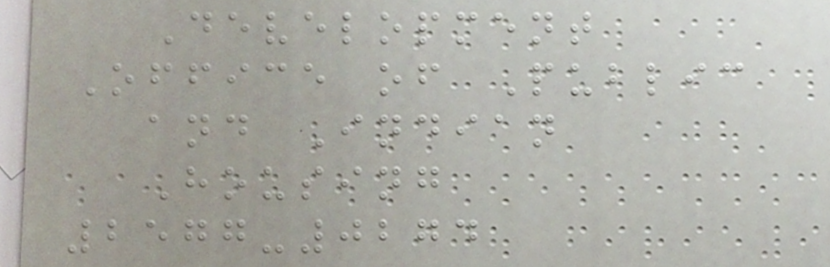Development
Office of Public
and Indian
Housing
2577-0274
